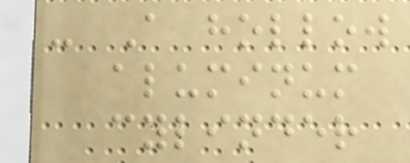- A hollow
aluminum
cylinder
